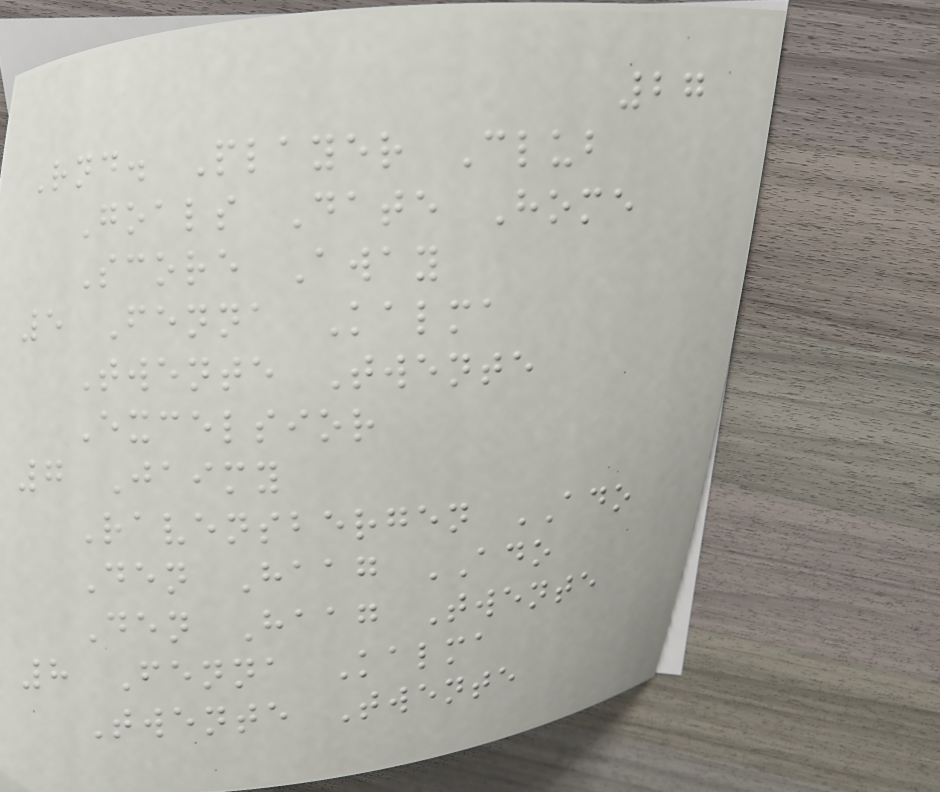27
Rnd. Player Club
Goals Date Home
Score Away
5 Fenna Kalma
Twente Twente
Excelsior
7 Jaimy
Ravensbergen ADO
Den Haag ADO
Den Haag Twente
8 Fenna Kalma
Twente Twente
